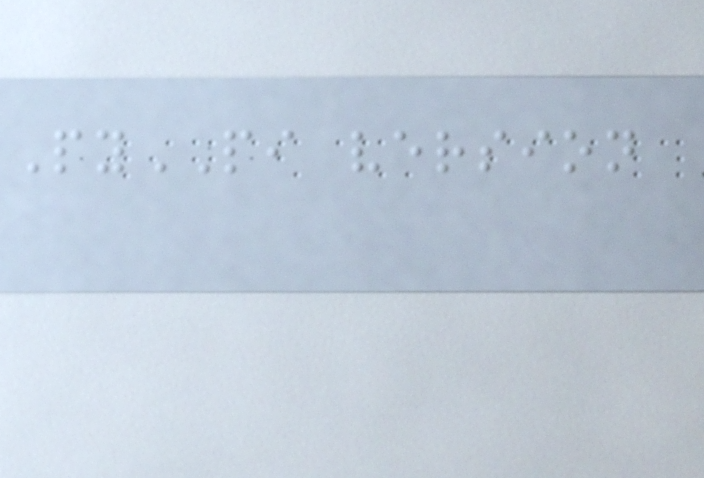PyPI version
